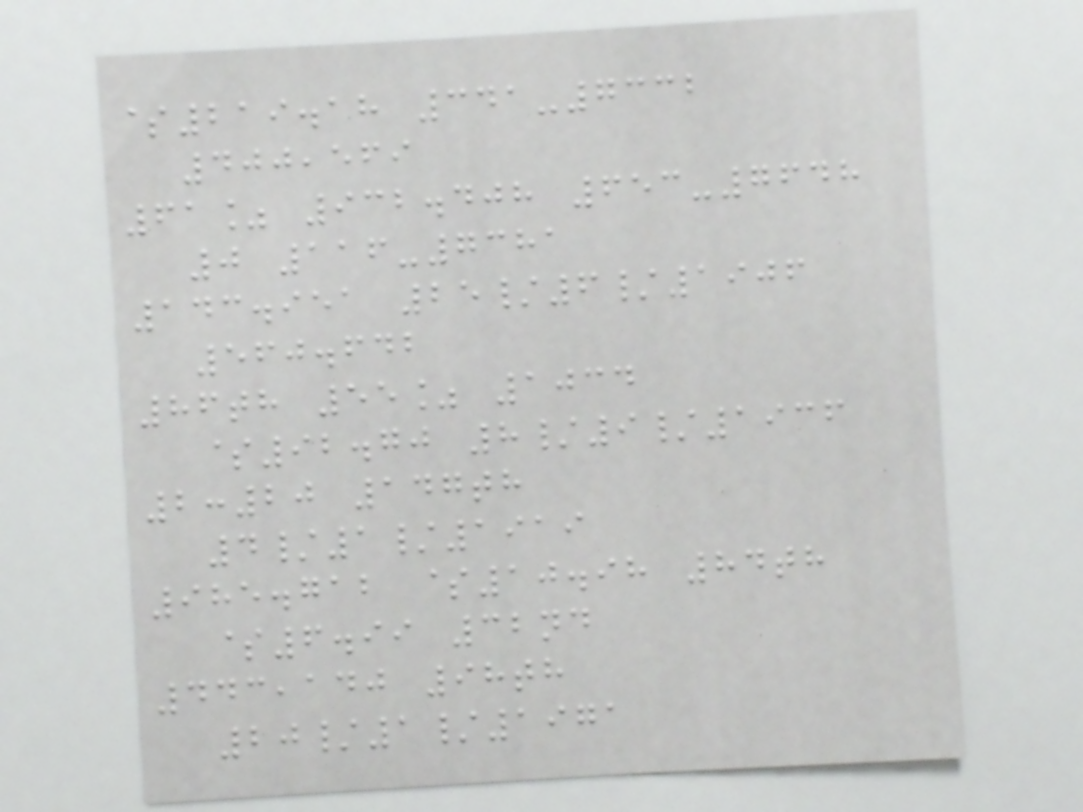$219.18 341-7332
400,569
61% 932.408 653-7648
0 116-7381
143.951 25/6/1906
560.642
86th 55% 1034
$92.70 8/9/1936
2:20 147th
4/1/1919
985.712 $10.98 84th
$6.99 32nd
443,140 98th
20/1/1971
